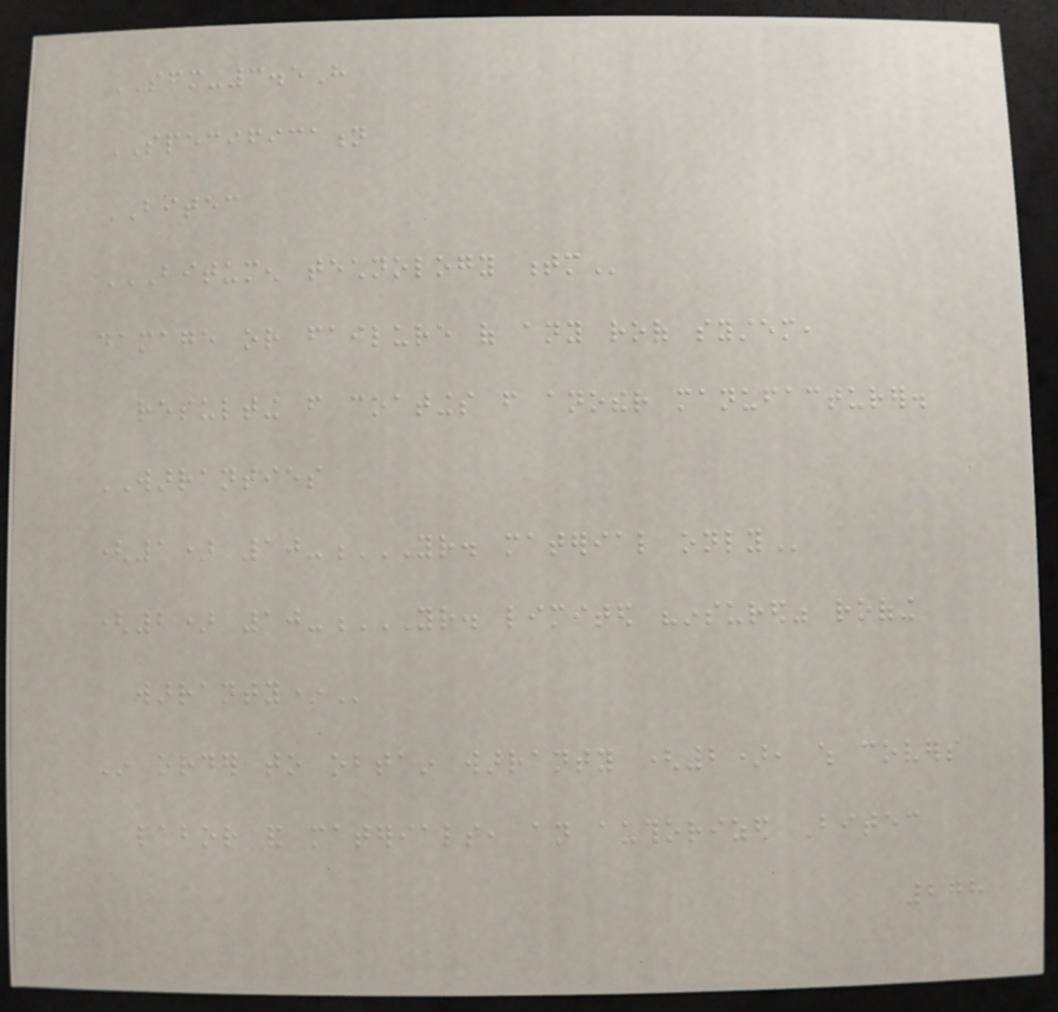SFM-3.5H
SPECIFICATION
BITEC
BITUMEN TECHNOLOGY TM
damage or failure of any roof system,
resulting from coatings from another manufacturer.
WARRANTIES
(1) 10-YR. MATERIAL ONLY
(2) 10-YR. LIMITED "INSURED" ROOFING
WARRANTY*
In order to obtain warranty (2), which covers
labor and materials, an authorized Bitec
278
